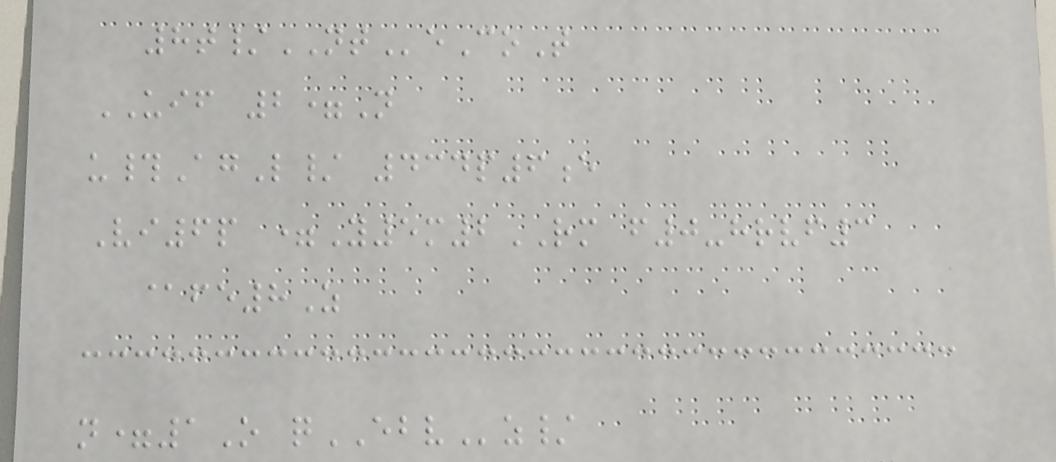8t/NTeCoT
UIF 2=N
u#AgL/ 434p6e
Vi6p =Y5m2RM f0-hrvf3
@fe8Z
n=1O qEBVz/
